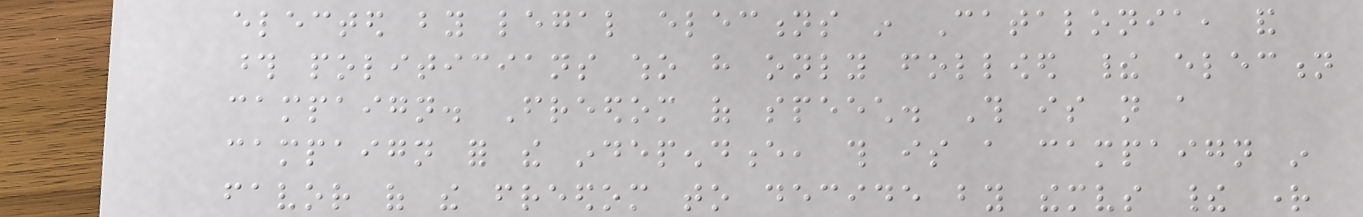elected by legal elections in Catalonia, and
those politicians who have only followed their election
campaign. Freedom of speech. This is not a
campaign for the independence, this is a campaign in
favor of the freedom to decide by themselves their right
